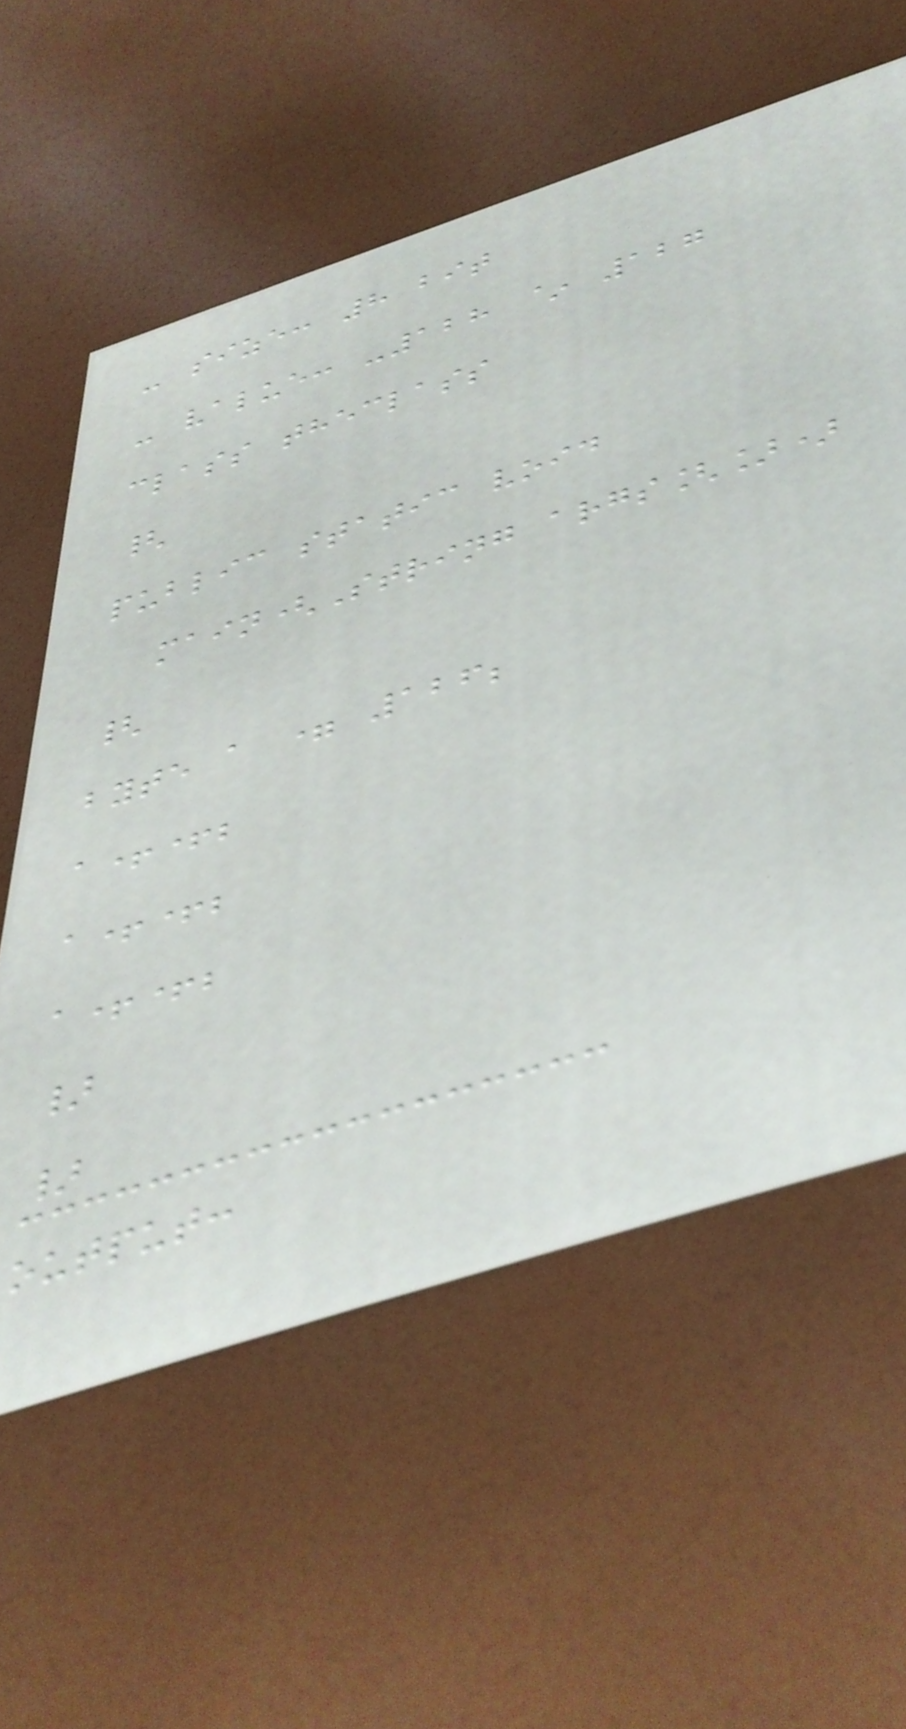- size: 8 bit
- value: -128 ~ 127
class theclass
{
public static void
main(String args[])
{
byte a = 126;
a++;
a++;
a++;
}
}
output:
